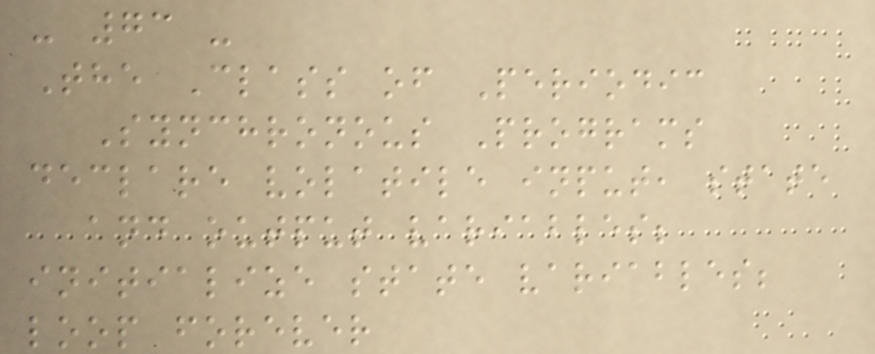- 73 -
The Class of Periodic
Synchronous Programs
declare volatile input, state
and output variables;
initialize state variables;
loop forever
